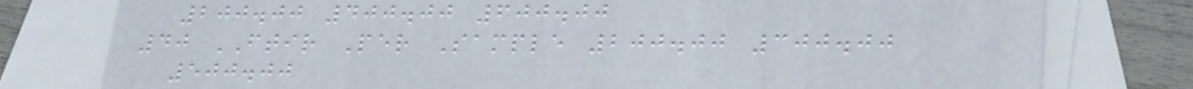200.00 400.00 600.00
40 FTIR Per Sample 200.00 300.00
500.00
